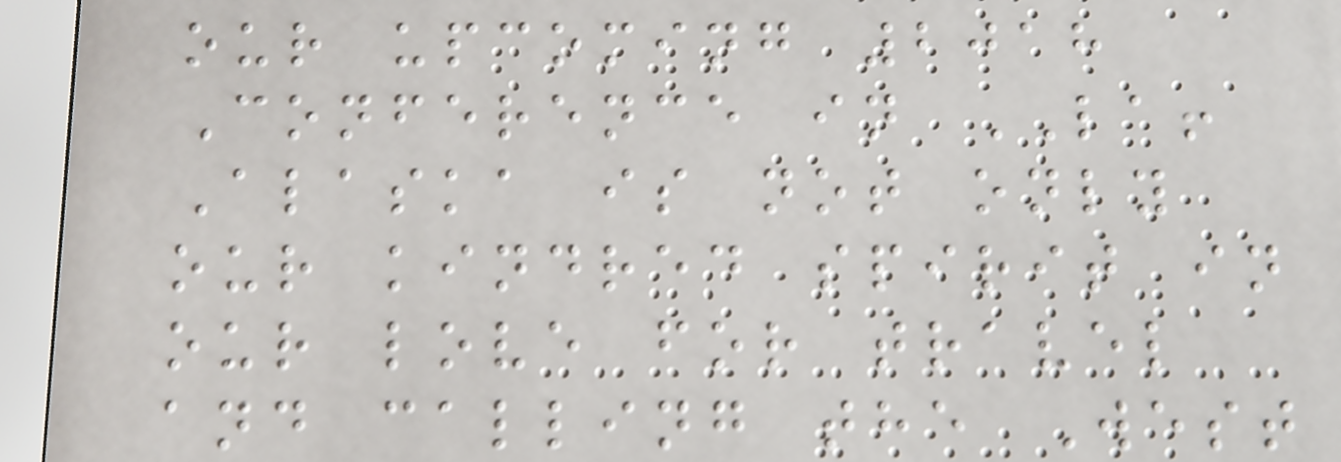our upcoming 2018
Conference in LA!
Alaska is not only
our kindred spirit in
our love for travel
and calling the West
